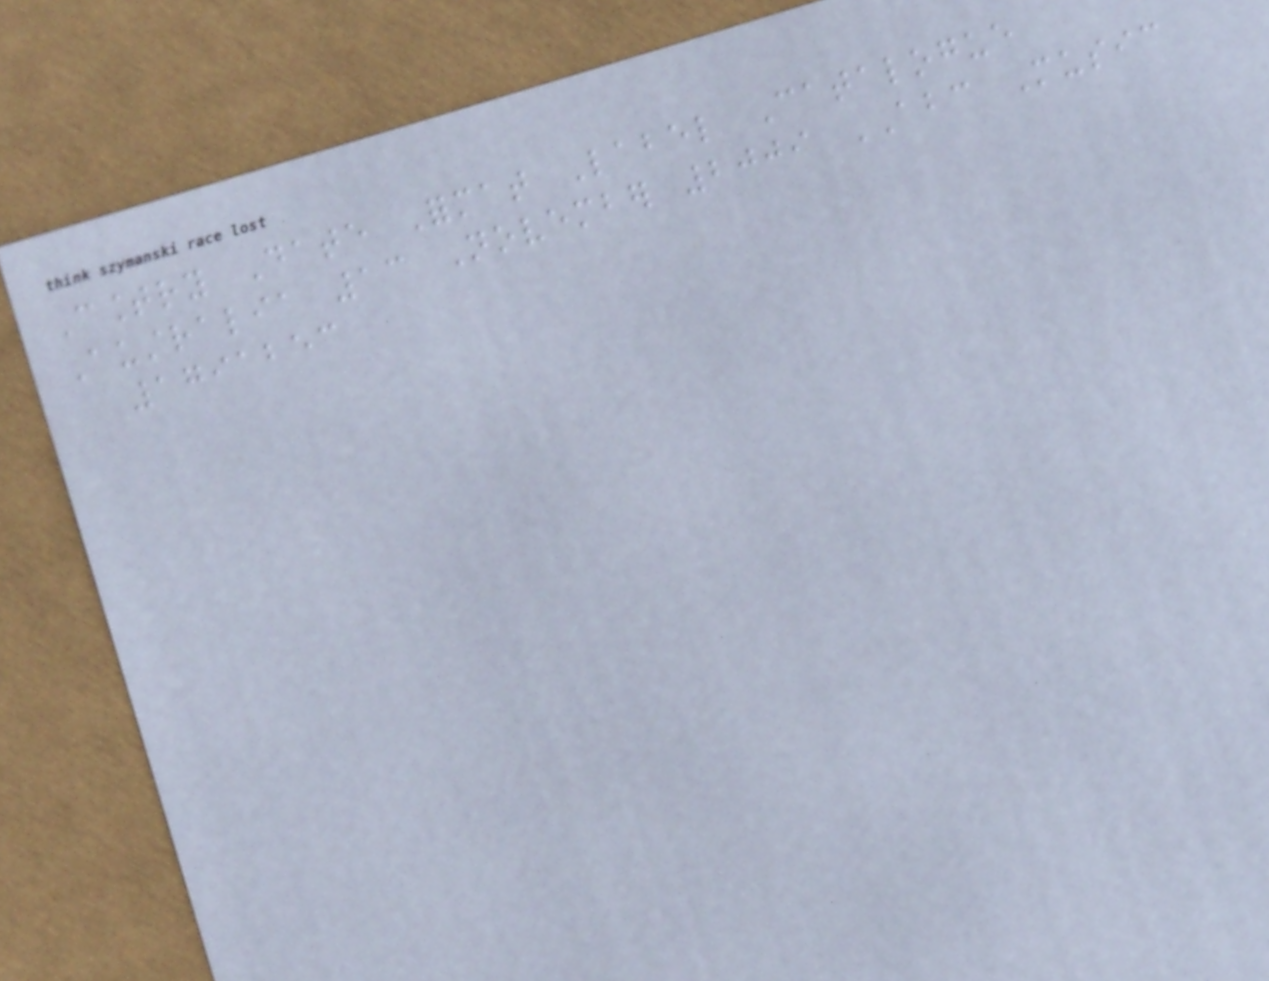Country Date Format Label Catalogue
Australia 13 November 2009 ABC Music
1791253
